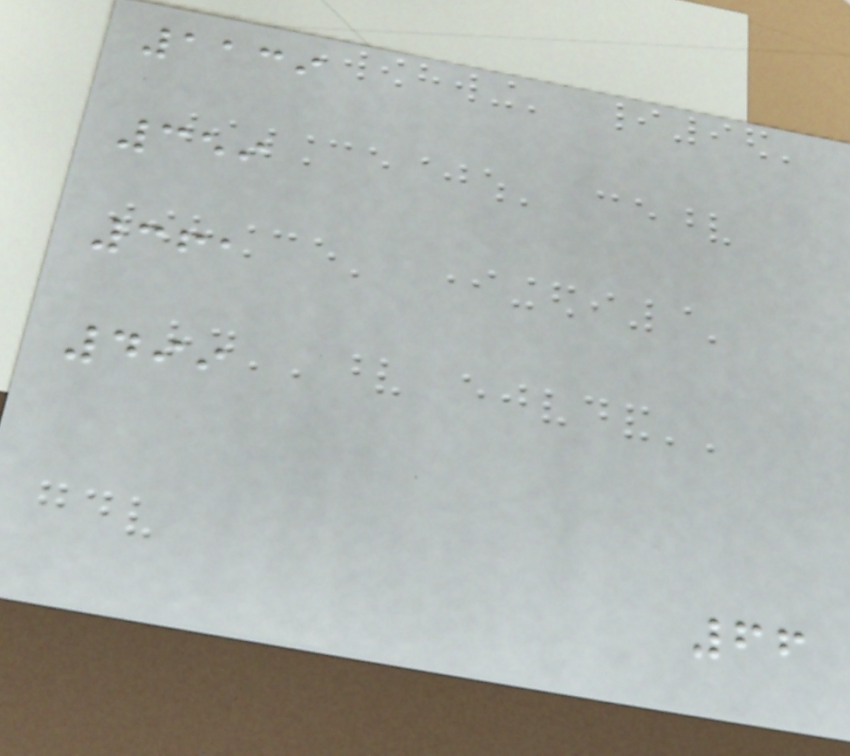1139
359
361
499
66
